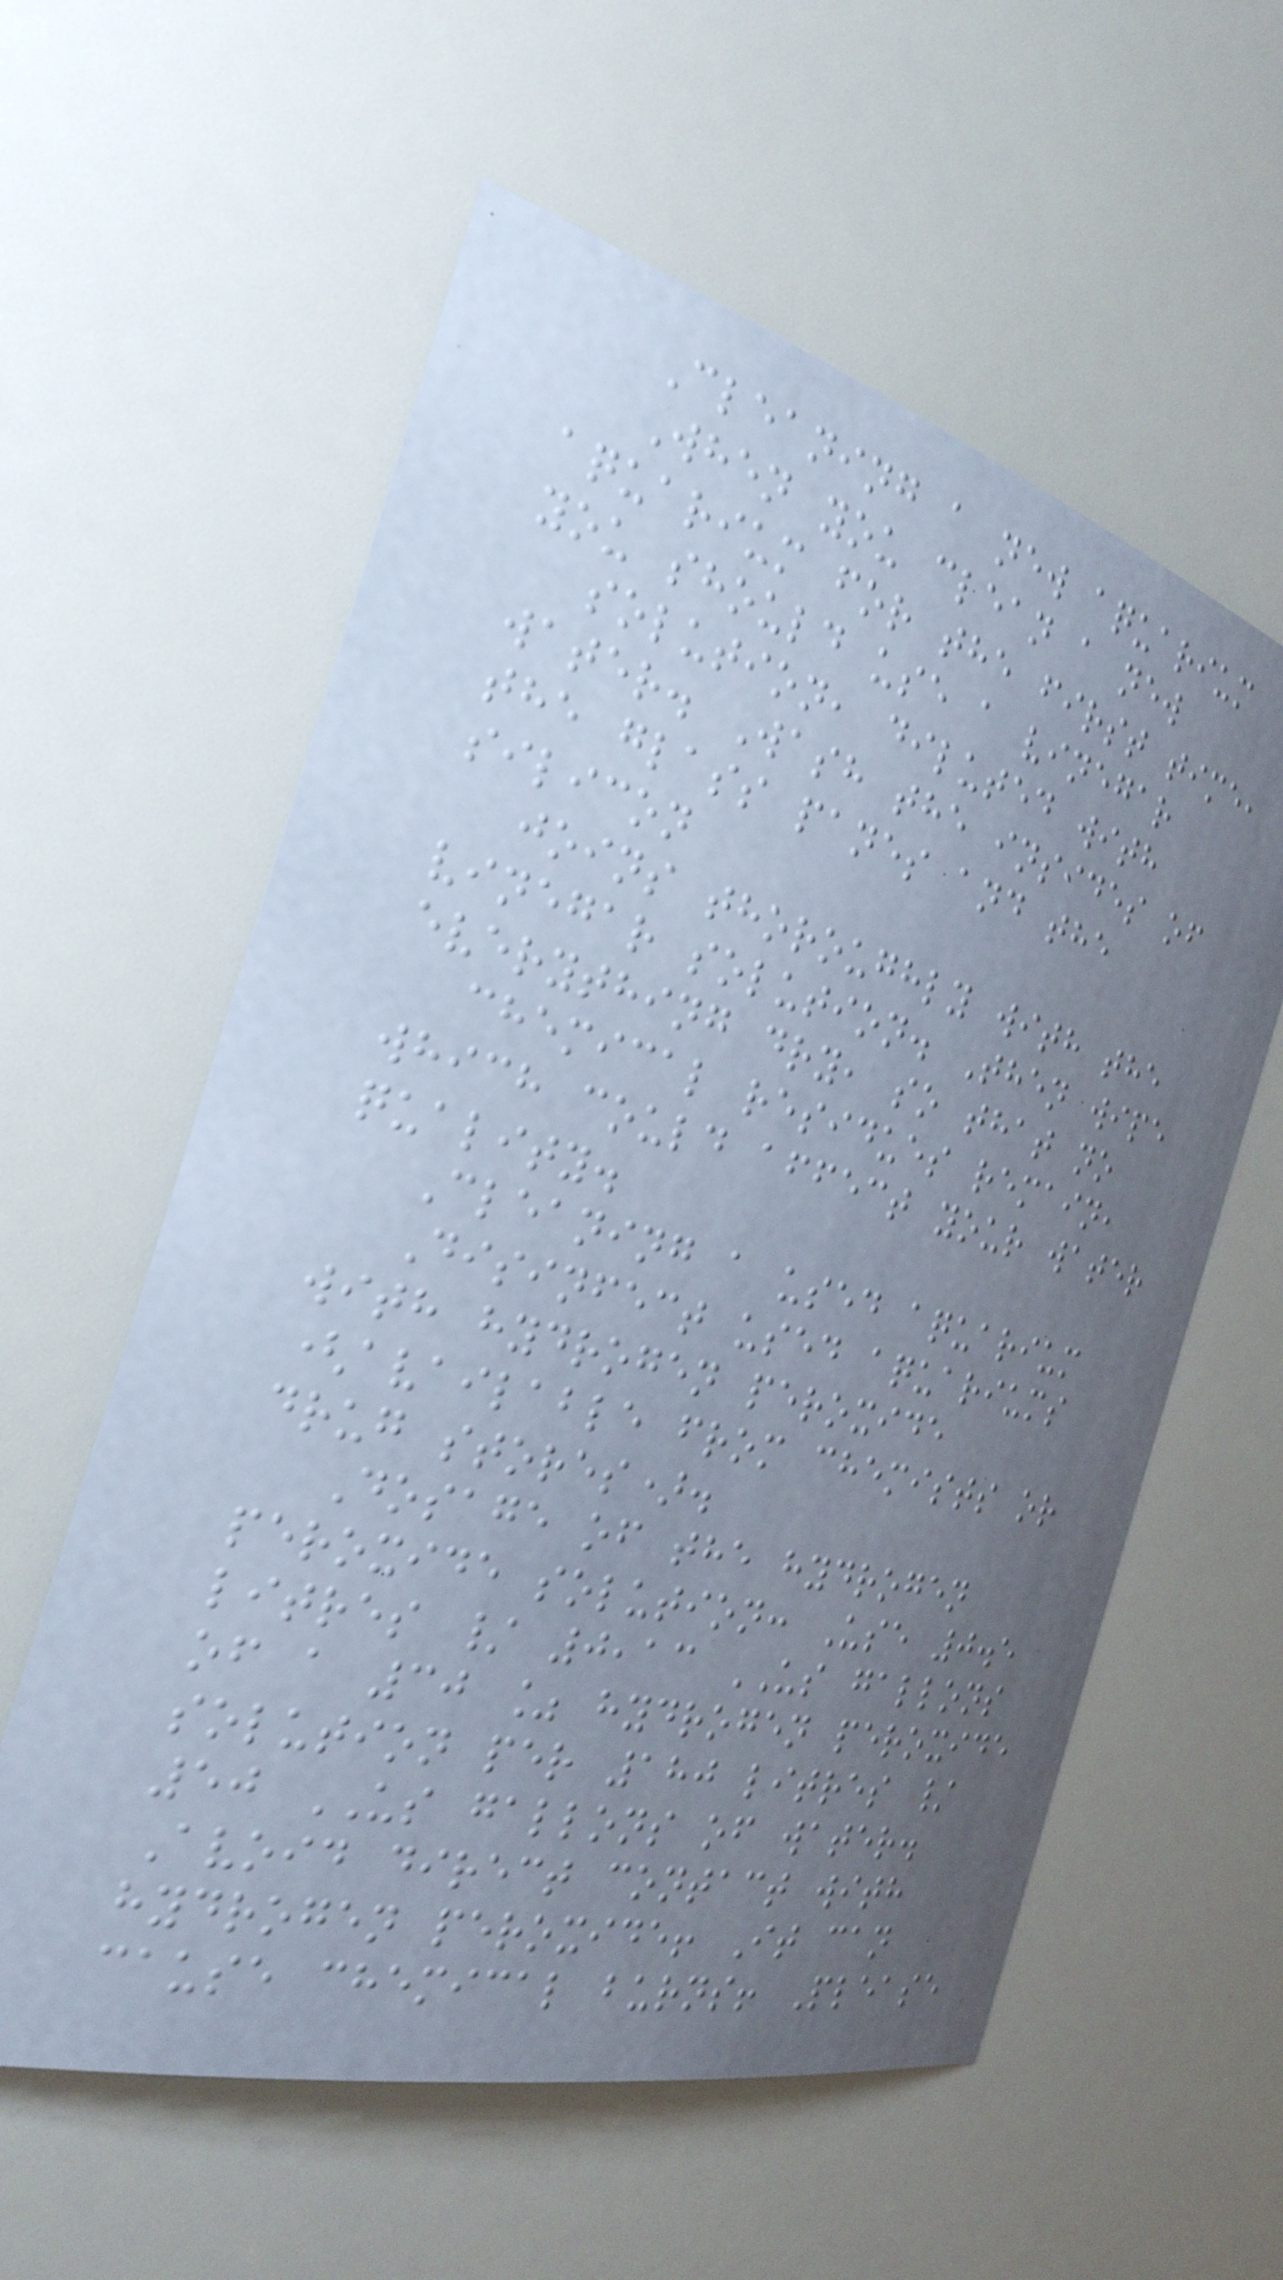Cleaning a new aquarium
When you clean a new
aquarium for the first time,
you should use a vinegar
solution, diluted with
water. Wash the insides of
the glass panes and the
silicon
joins thoroughly with the
vinegar solution. Then wipe
everything dry, so that no
chemical residues remain,
which could affect your water
quality.
Cleaning a used aquarium
Disinfect used aquariums
with hydrogen peroxide
(available from chemists or
drug stores).
Dosage of the hydrogen
peroxide solution: Use 0.5
litres / 0,13 US gallons
of a 30 % hydrogen peroxide
solution per 180 litres /
50 US gallons of water.
Avoid direct contact with
hydrogen peroxide! It can
cause chemical burns! Please
